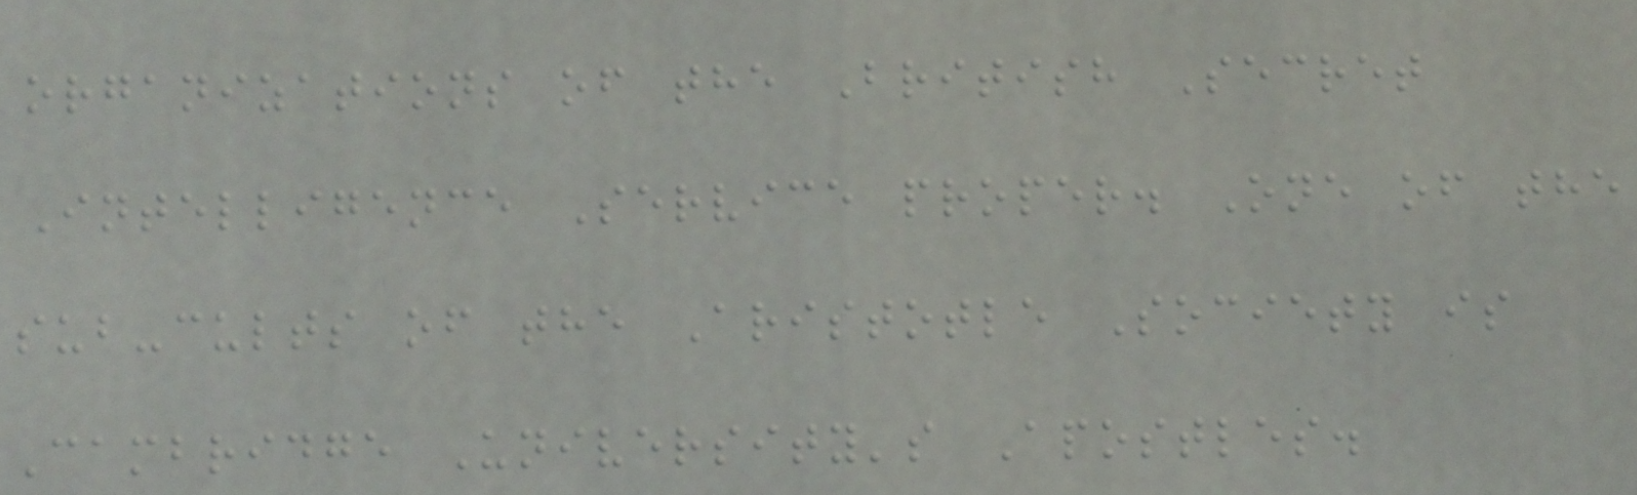organizations of the British Secret
Intelligence Service proper. One of the
sub-cults of the Aristotle Society is
Cambridge University's Apostles.
